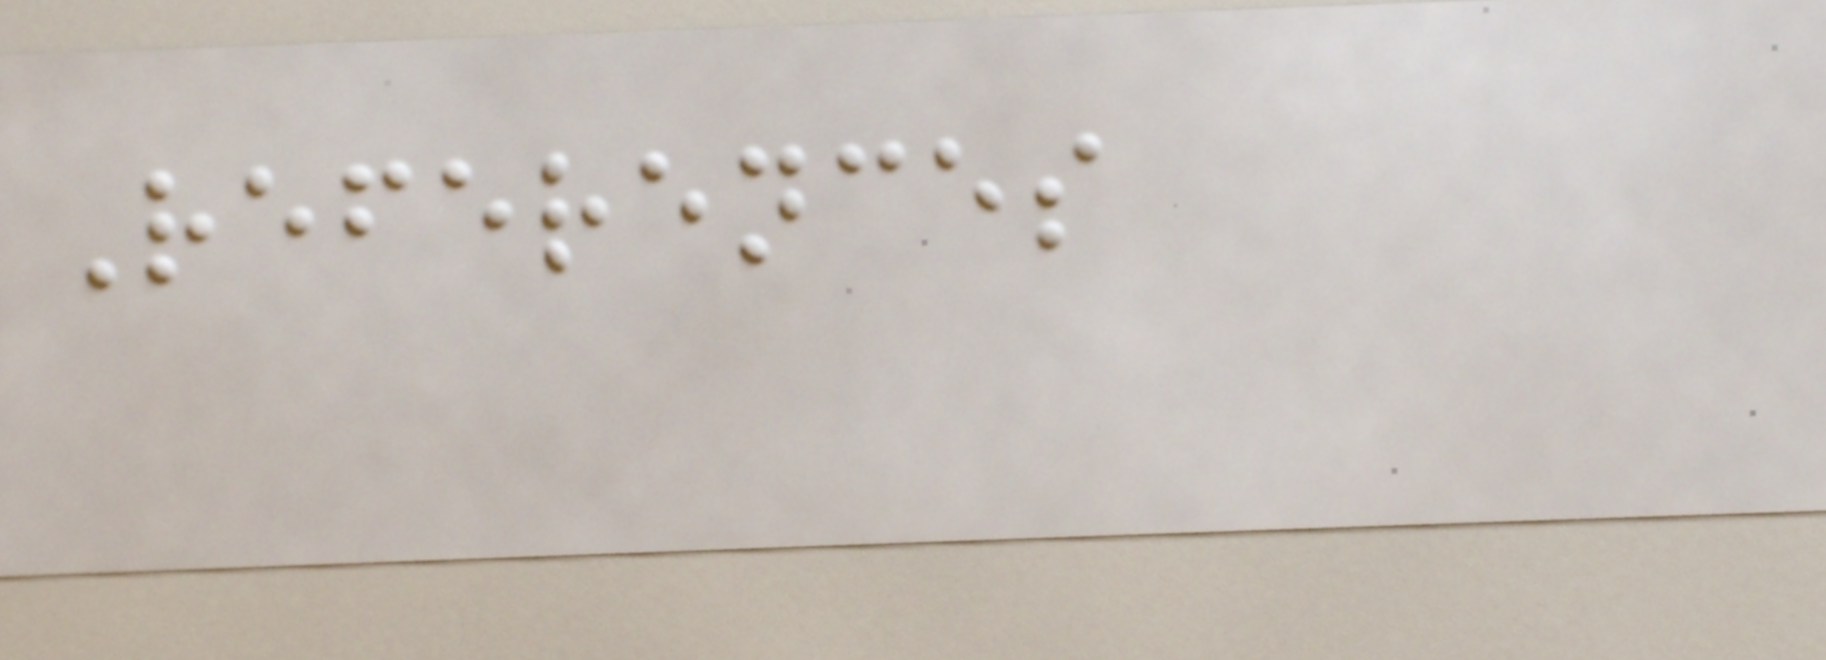References
